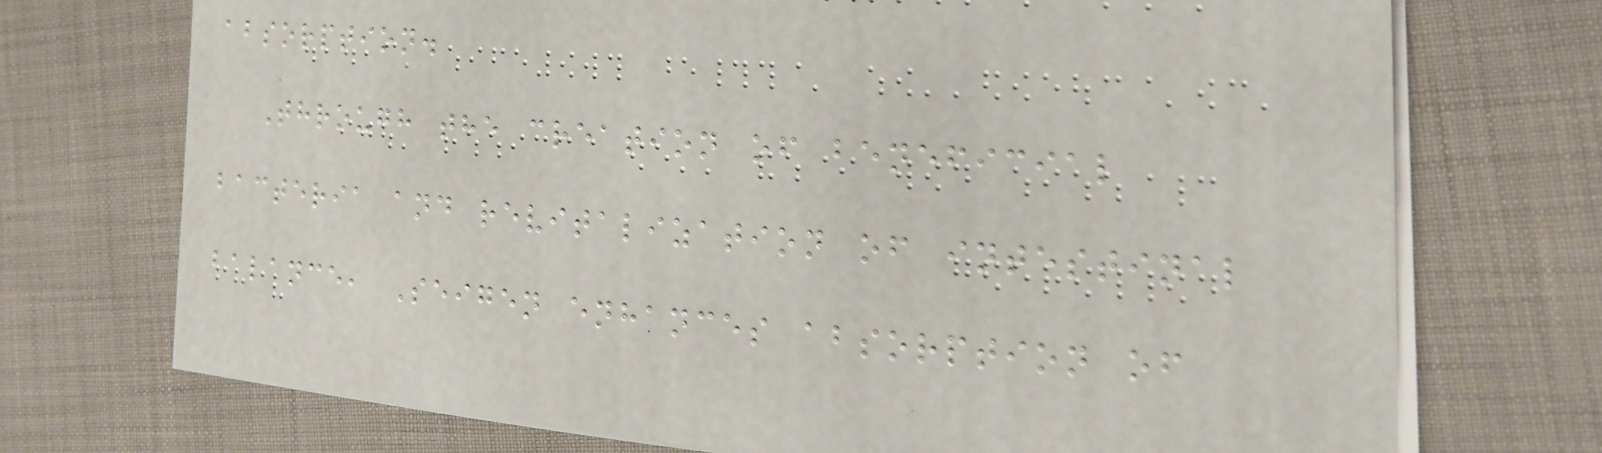absorption.
Through the creation of beneficial
bacteria and revitalization of intestinal
balance, Seigen enhances absorption of
